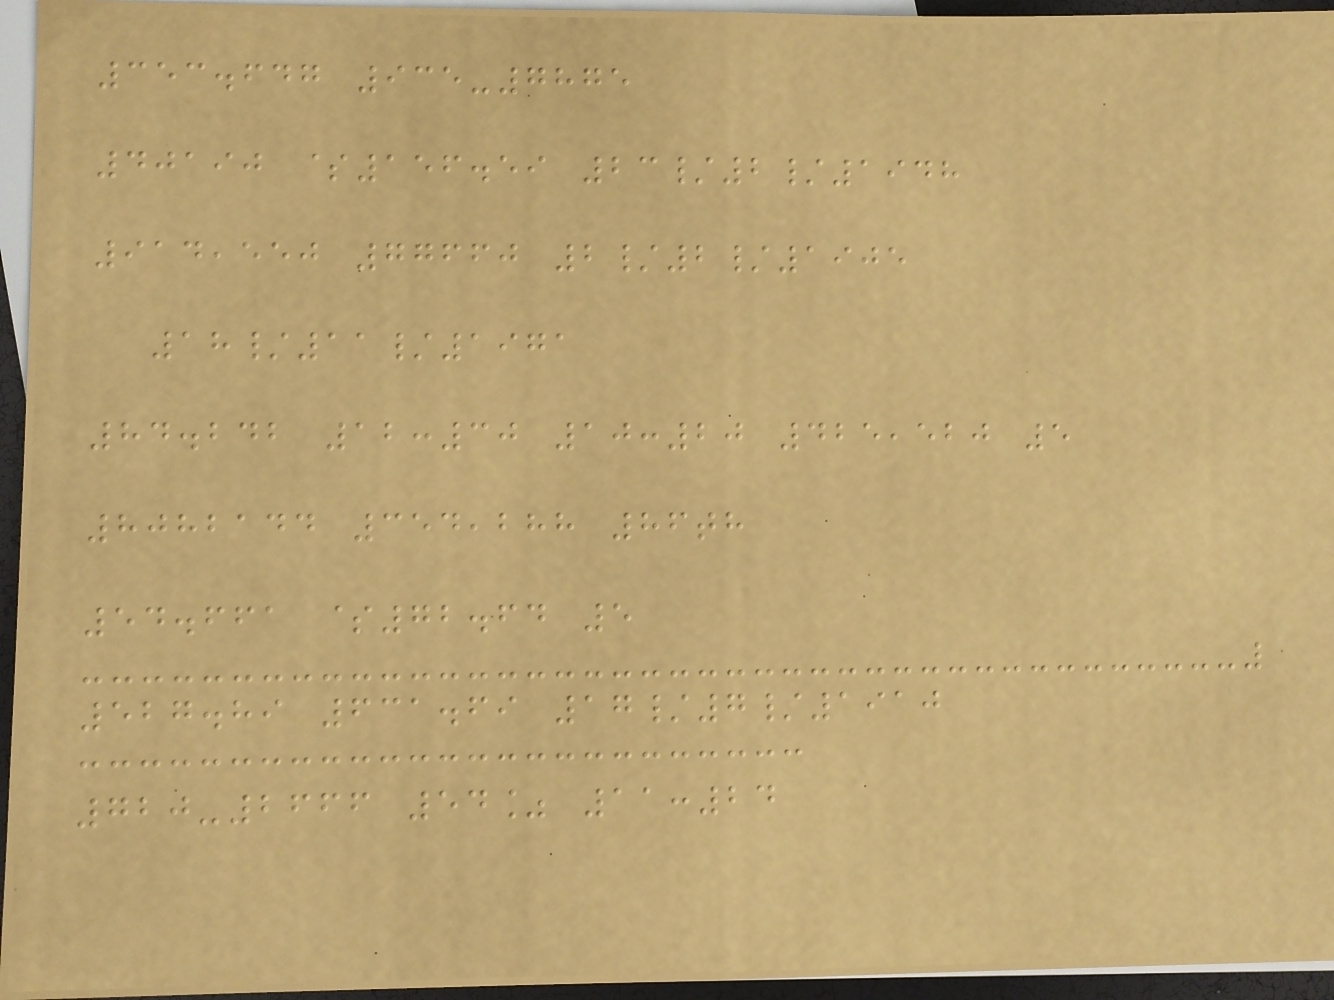353.647 935-7875
40190 $156.59 23/2/1948
914,550 77660 2/2/1905
18/11/1971
84.242 12:30 10:20 425,520 5
8082144 354,288 86th
54.661 $72.64 5
527.89 631.69 17/7/1910
720-2666 54% 11:24
